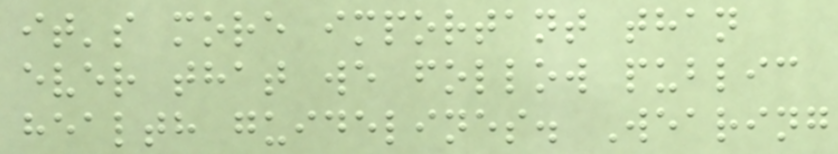it's more important than
ever that we follow public
health guidelines. Wearing
